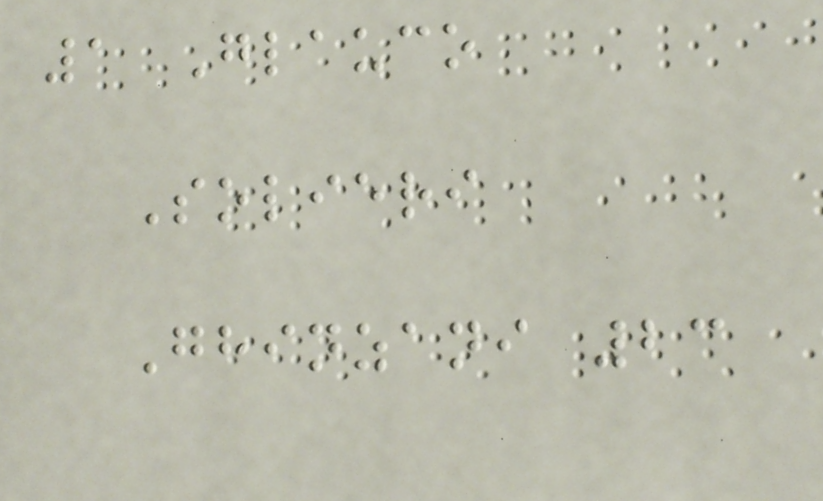1 Glauco
Solieri
Ghinzani 23
